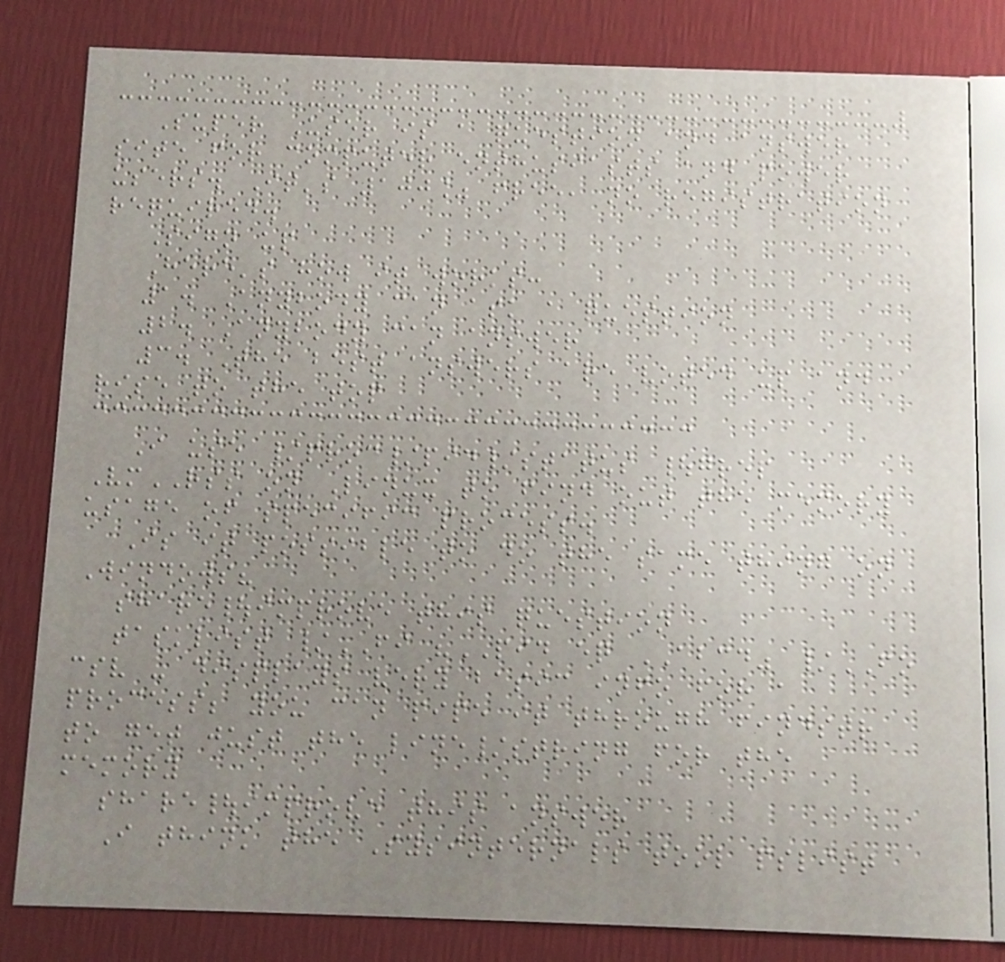Super User is a question and answer
site for computer enthusiasts and power
users. It's 100% free, no registration
required.
Sign up
Here's how it works:
1. Anybody can ask a question
2. Anybody can answer
3. The best answers are voted up and
rise to the top
I use /proc/pid/status |grep
VmRSS on Linux to find out the memory
usage of specific process.
Is it possible to do the same thing on
Windows?
share|improve this question
tasklist /FI "PID eq ABCD" /FO
csv - displays very basic info for a
process; you can pipe it through findstr
to get just the line/string for the
memory
share|improve this answer
I think the Sysinternals tool pslist
